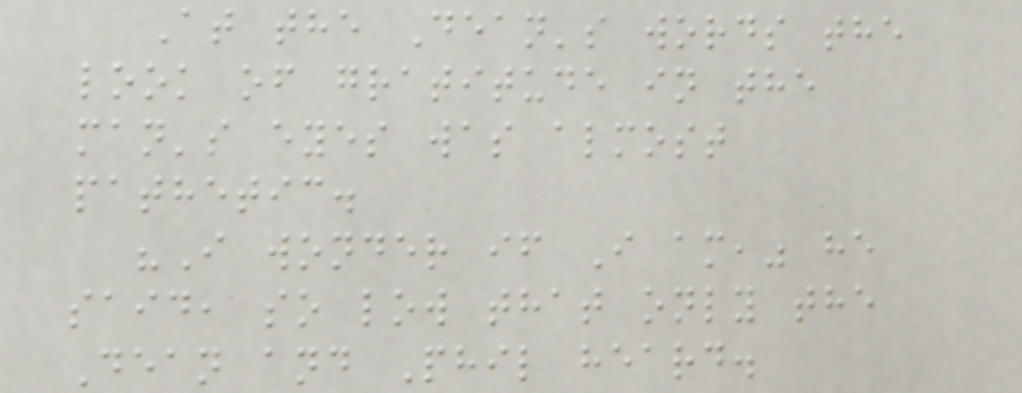At the Dean's words the
look of gratitude in the
man's eyes was almost
pathetic.
"I wonder if I am," he
said, so low that only the
Dean and Phil heard.
